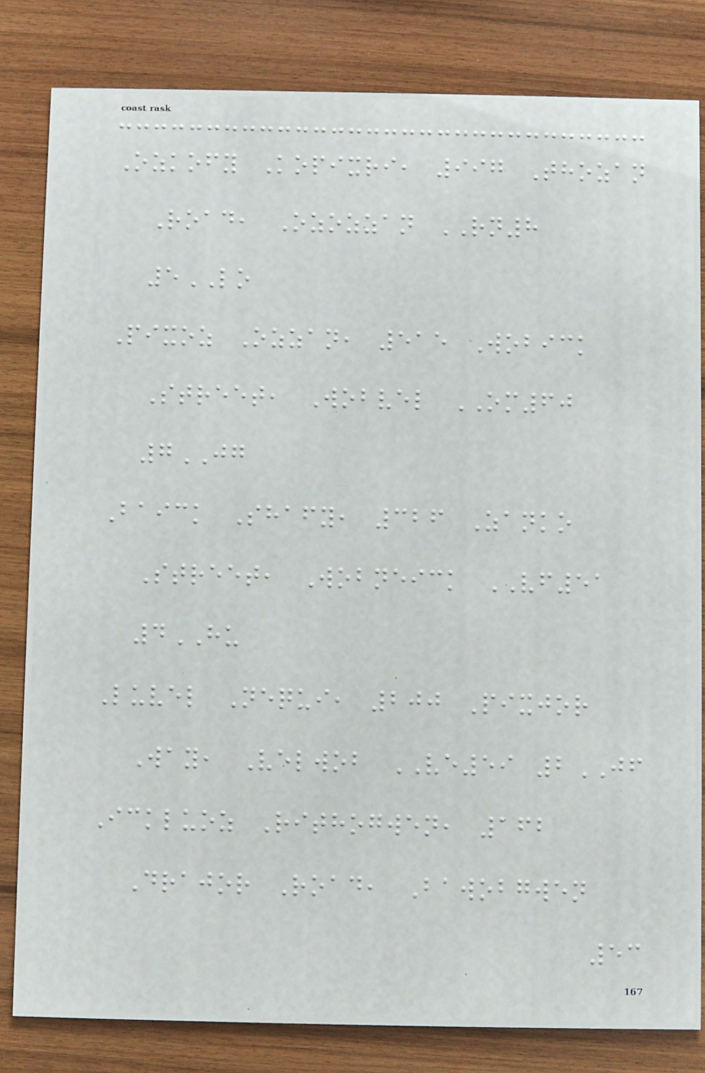Ozkofy Kopixri, 997 Thozan
Road, Ozozzan RN8
5LO
Pixoz Ozzan, 515 Wobick
Street, Wobvel OM60
7JG
Baick Shafy, 326 Zanko
Street, Wobneick VF51
4HU
Luvel Nequi, 200 Pixjor
Way, Velwob VE59 2JF
Ickluoz Rithogwen, 162
Drajor Road, Bawobgwen
53
